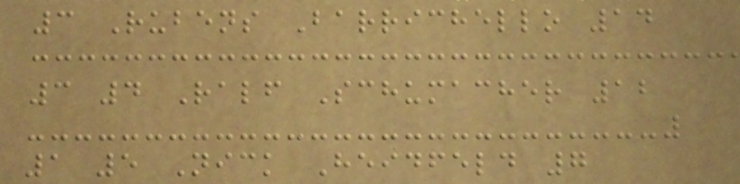3 Rubens Barrichello 14
3 4 Ralf Schumacher 12
1 5 Nick Heidfeld 7
